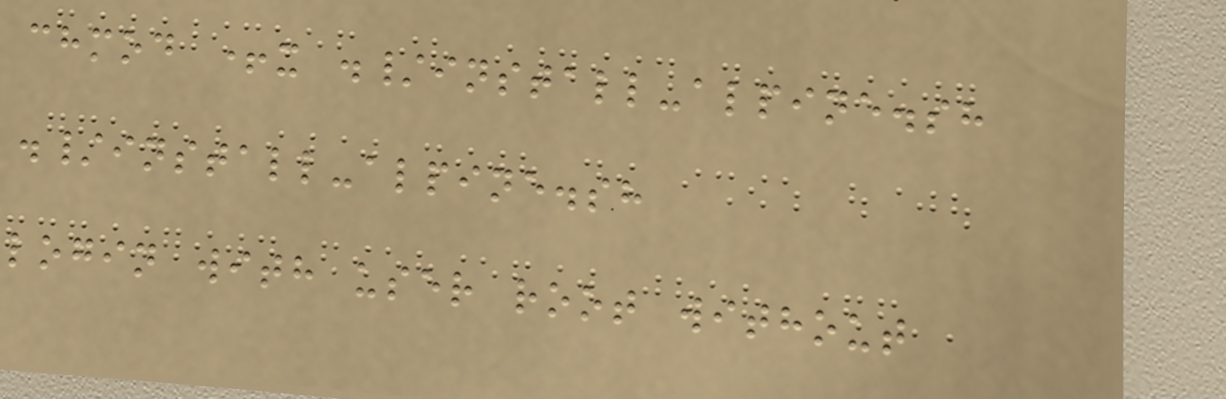chmod +x ./install-alpine.sh
./install-alpine.sh
login with user root without
